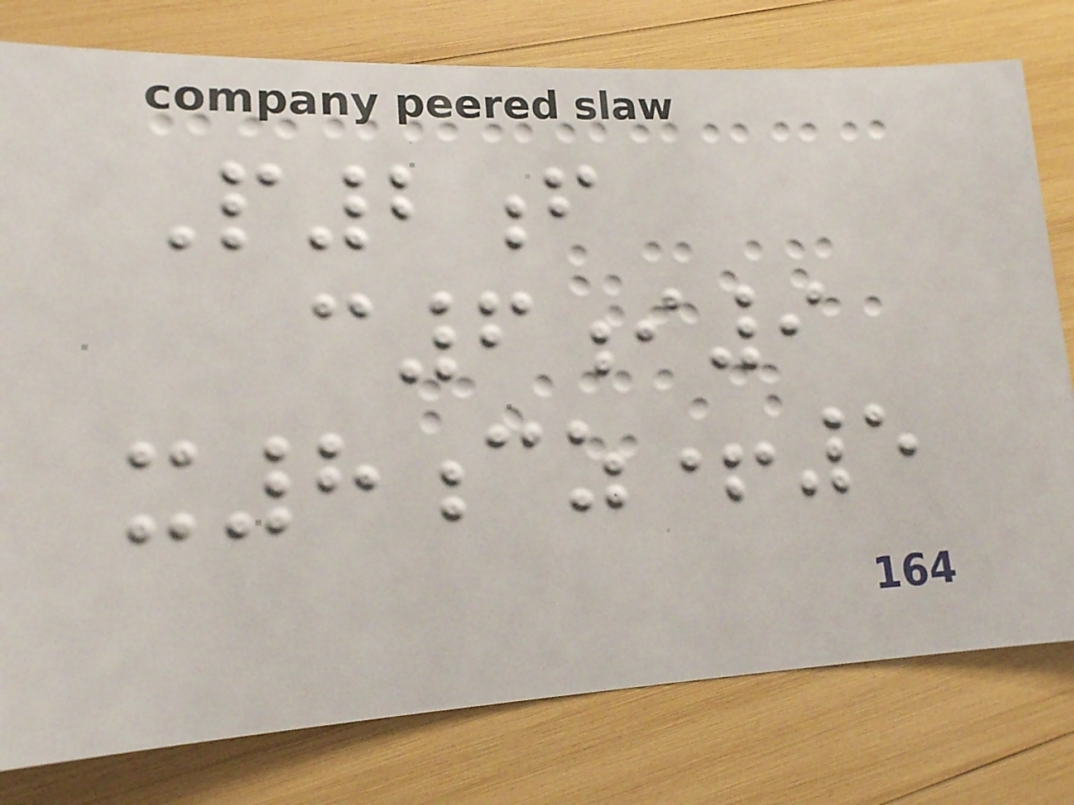P2f
c6i9
x8cz+5
